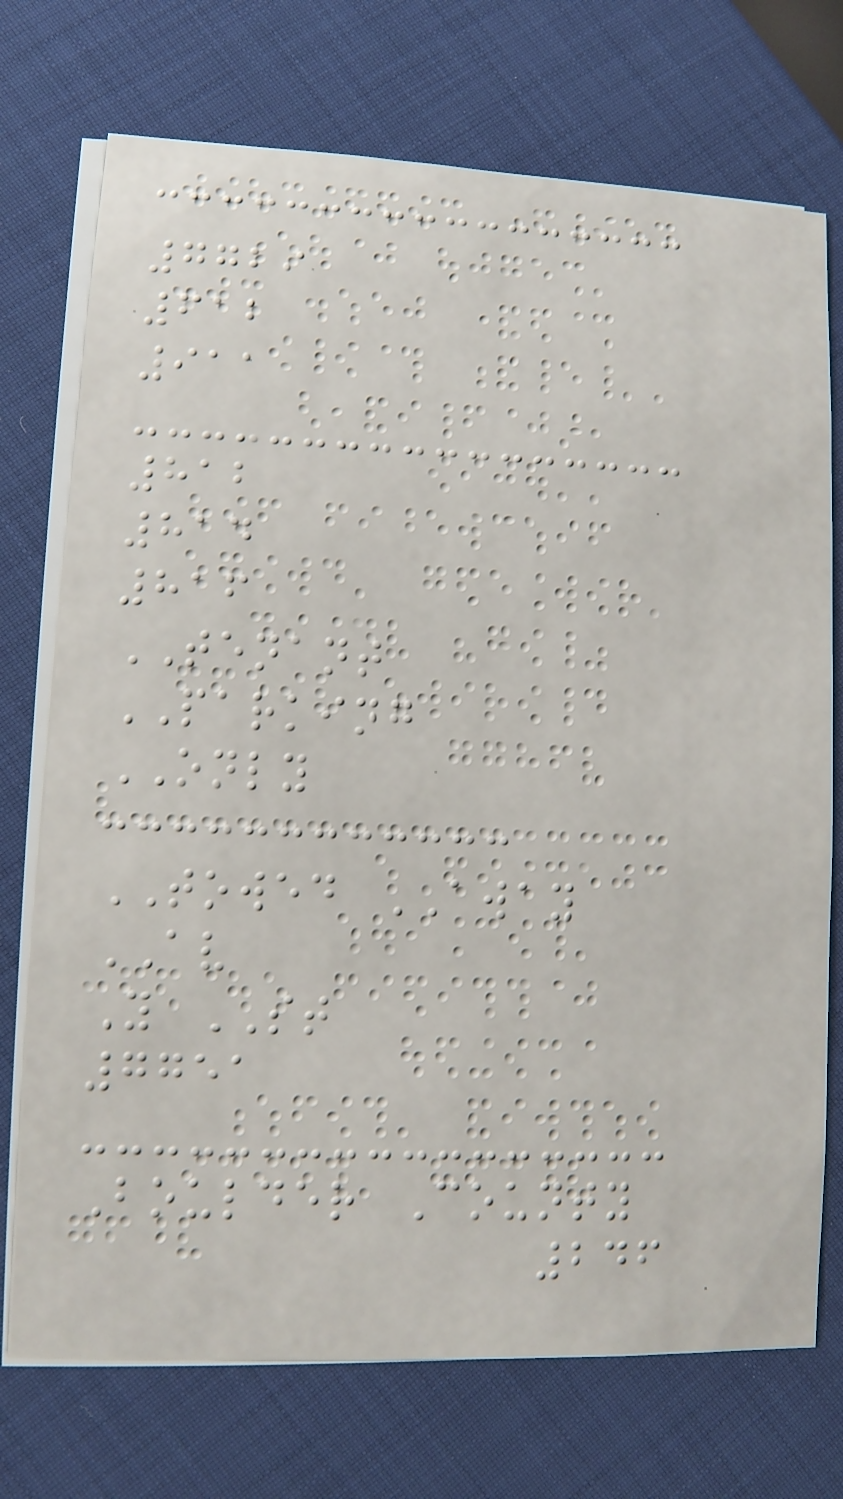7729
612
911
812
814
816
TENANT
PARKING
ONLY
TOWED AWAY
AV
Y ST
7751
Boulder County
246
